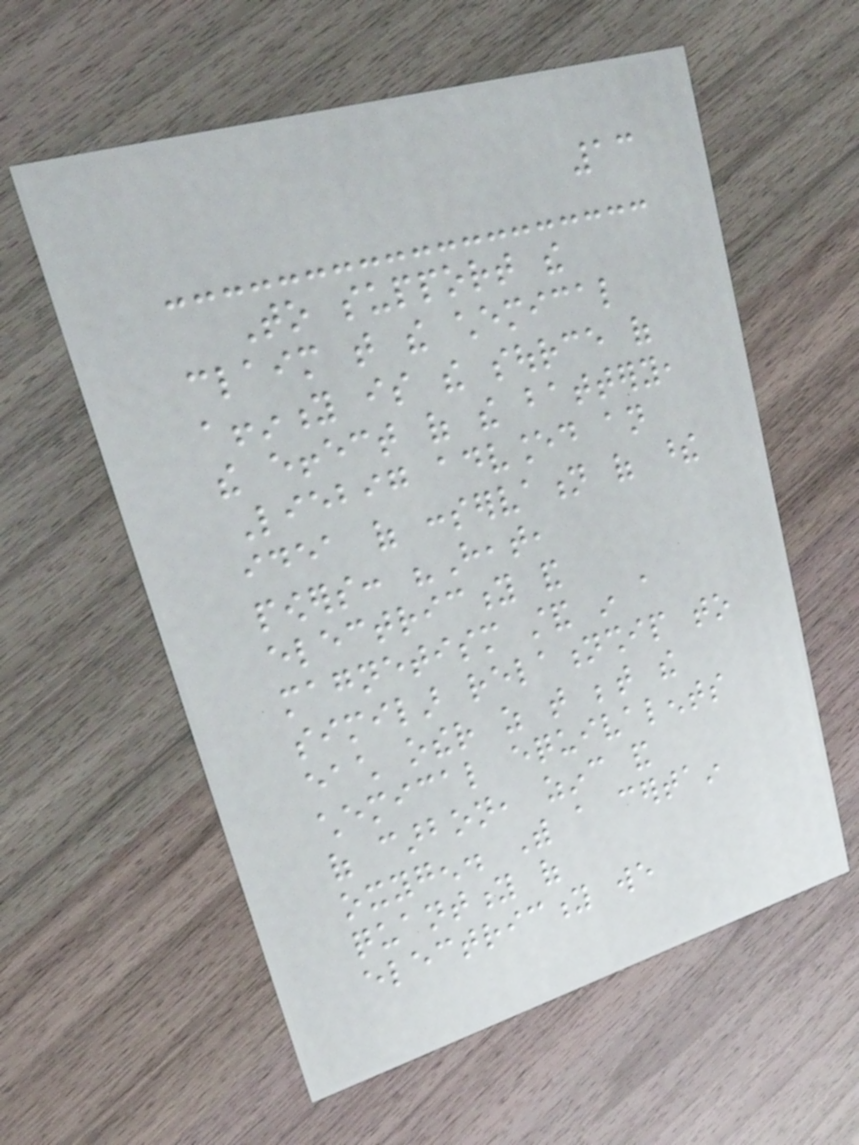13
To support the
claim that the chemical
affinity is the source of
the effect of the battery,
Liebig advanced an
idea of conservation of these
powers: "Heat,
electricity and
magnetism stand in a
similar relationship to
each other as that between the
chemical equivalents
of carbon, zinc and
oxygen. With a certain
quantity of
electricity we
